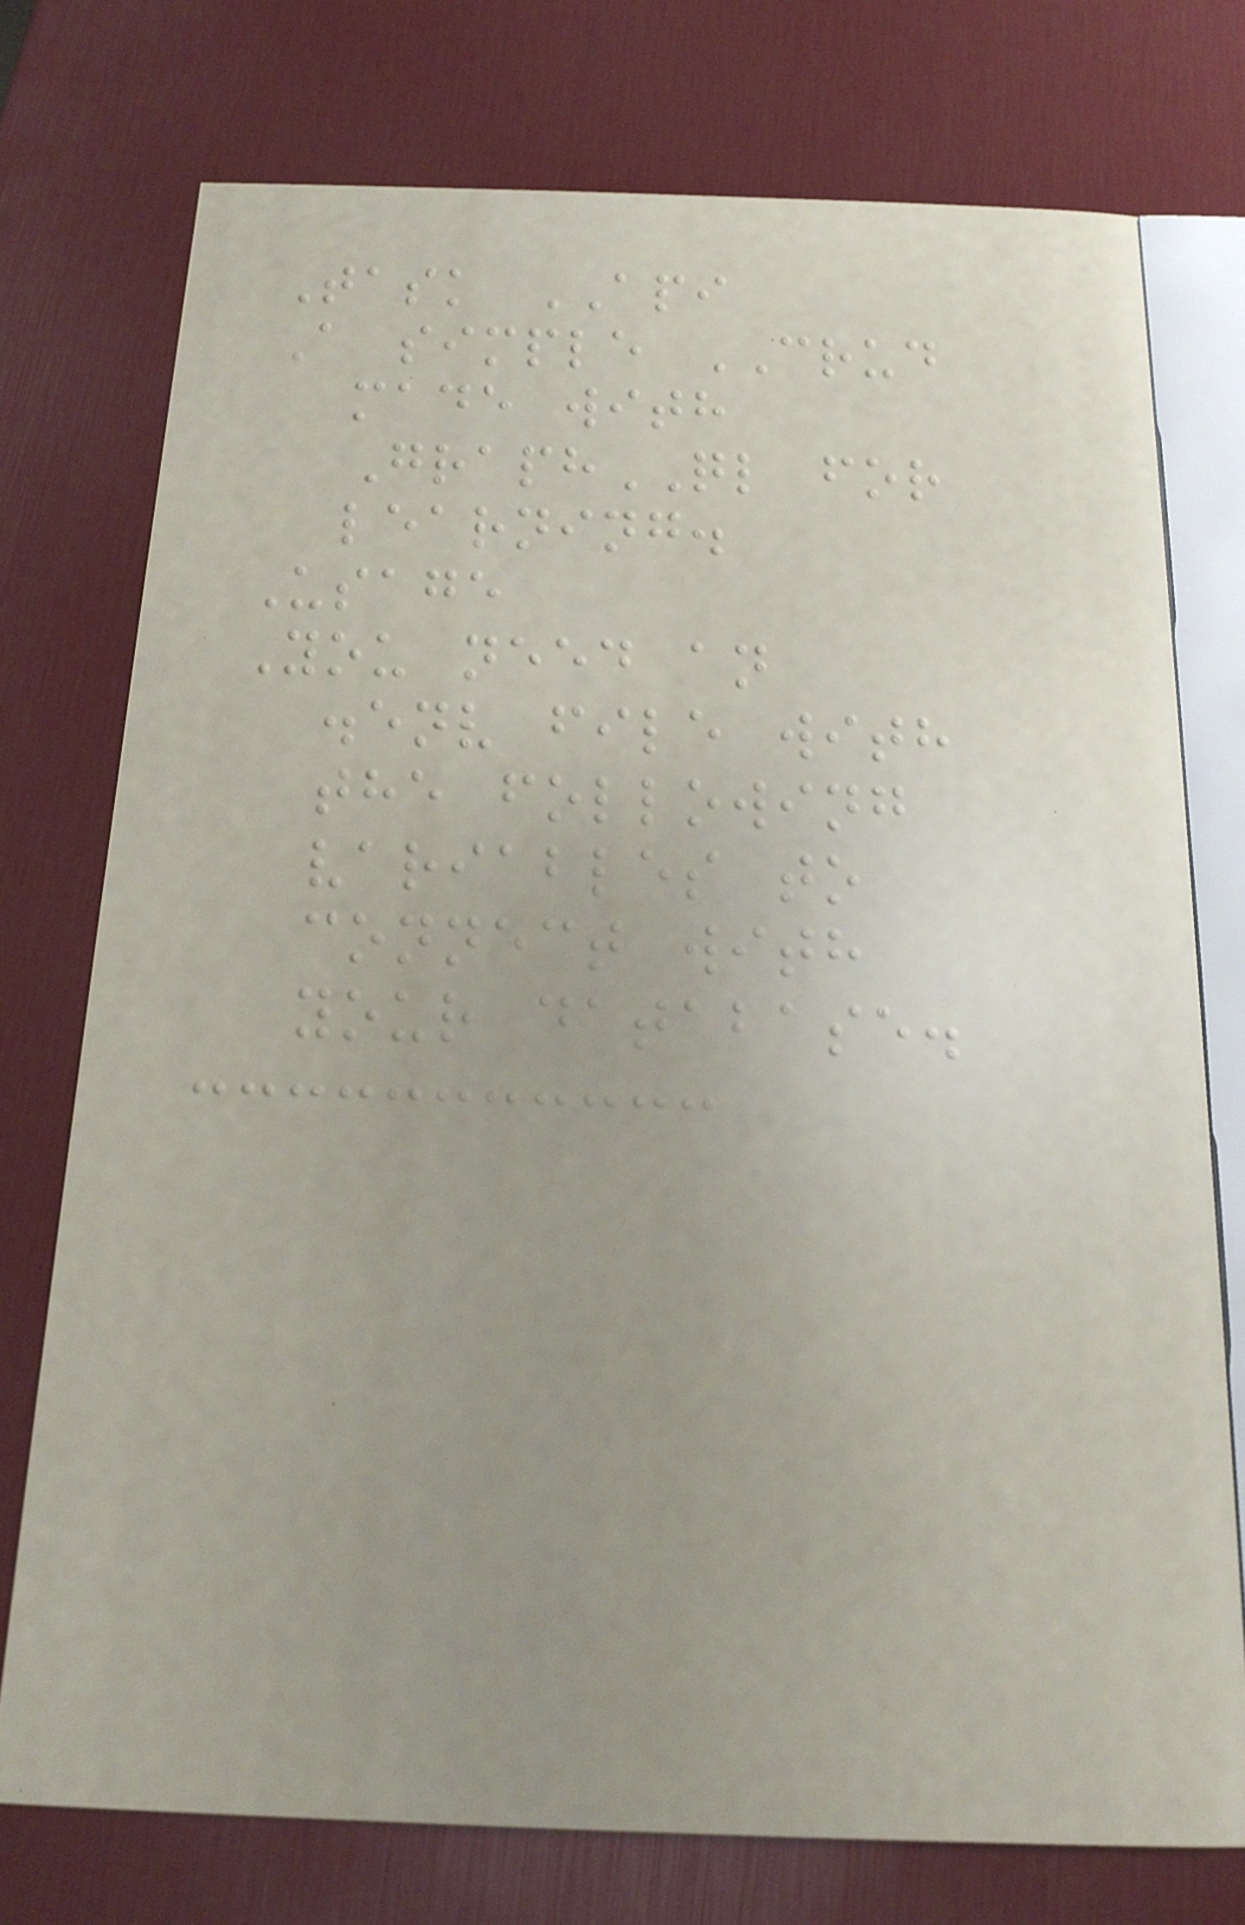Task API
A simple CRUD
made with
GraphQL for
learning.
Usage
You need an
.env file with
the following
variables to
connect with
your database.
